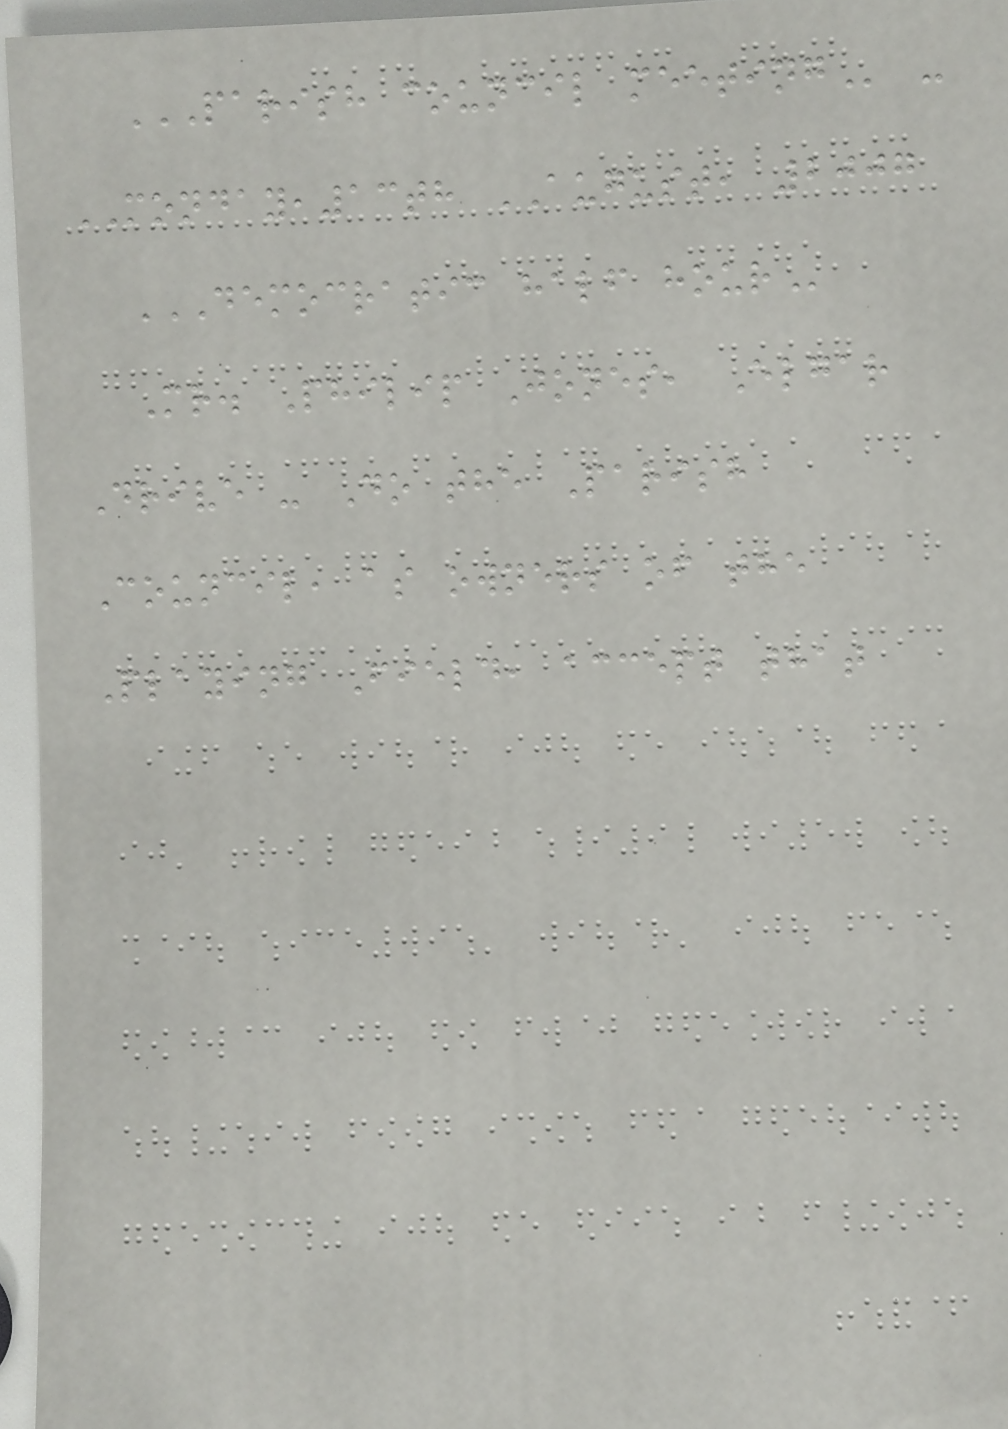PARISH COUNCIL MEETING -
MONDAY,13th AUGUST, 2007
DEMOCRATIC HALF HOUR
Mr. Philip Jones, Elgar
Drive - Do the Parish
Council, as owners of the
Playing Field, accept that
